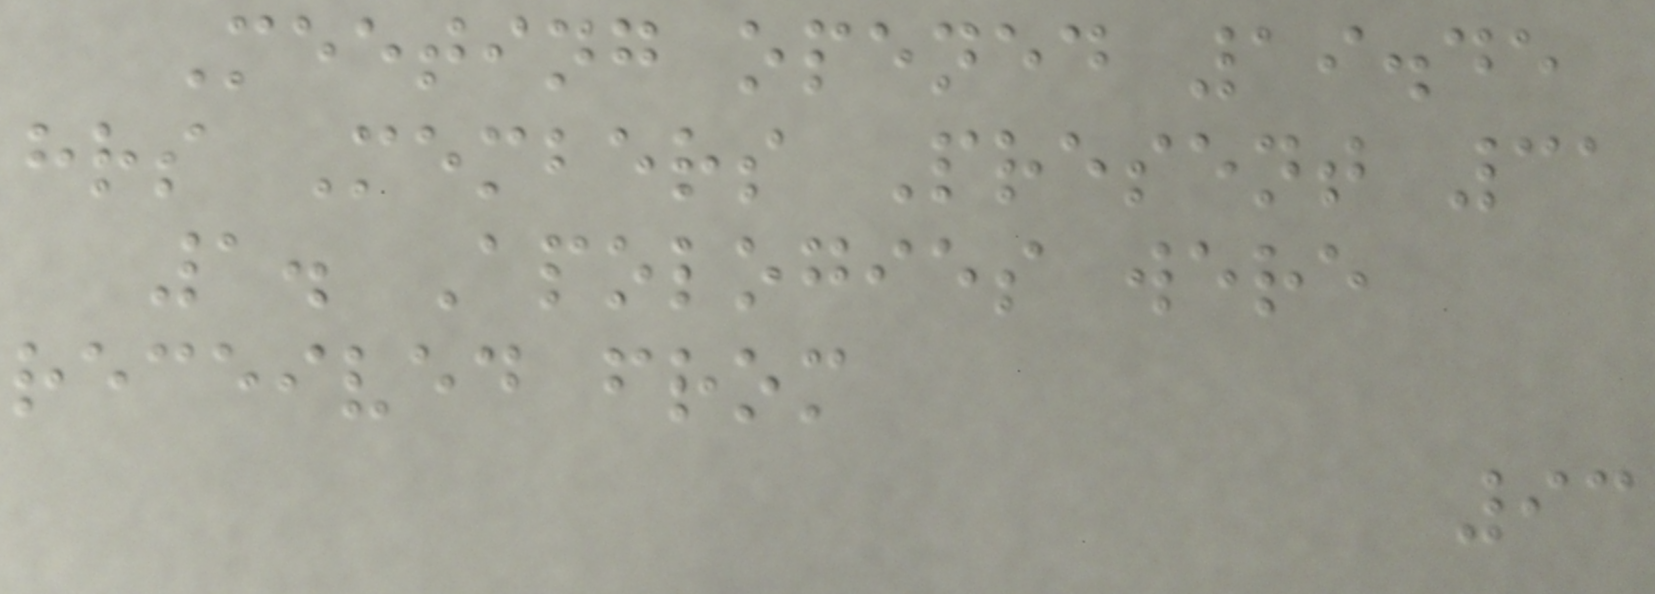Meeting opened 19.45
hrs Members Present 31
1. Apologies were
received from
93
